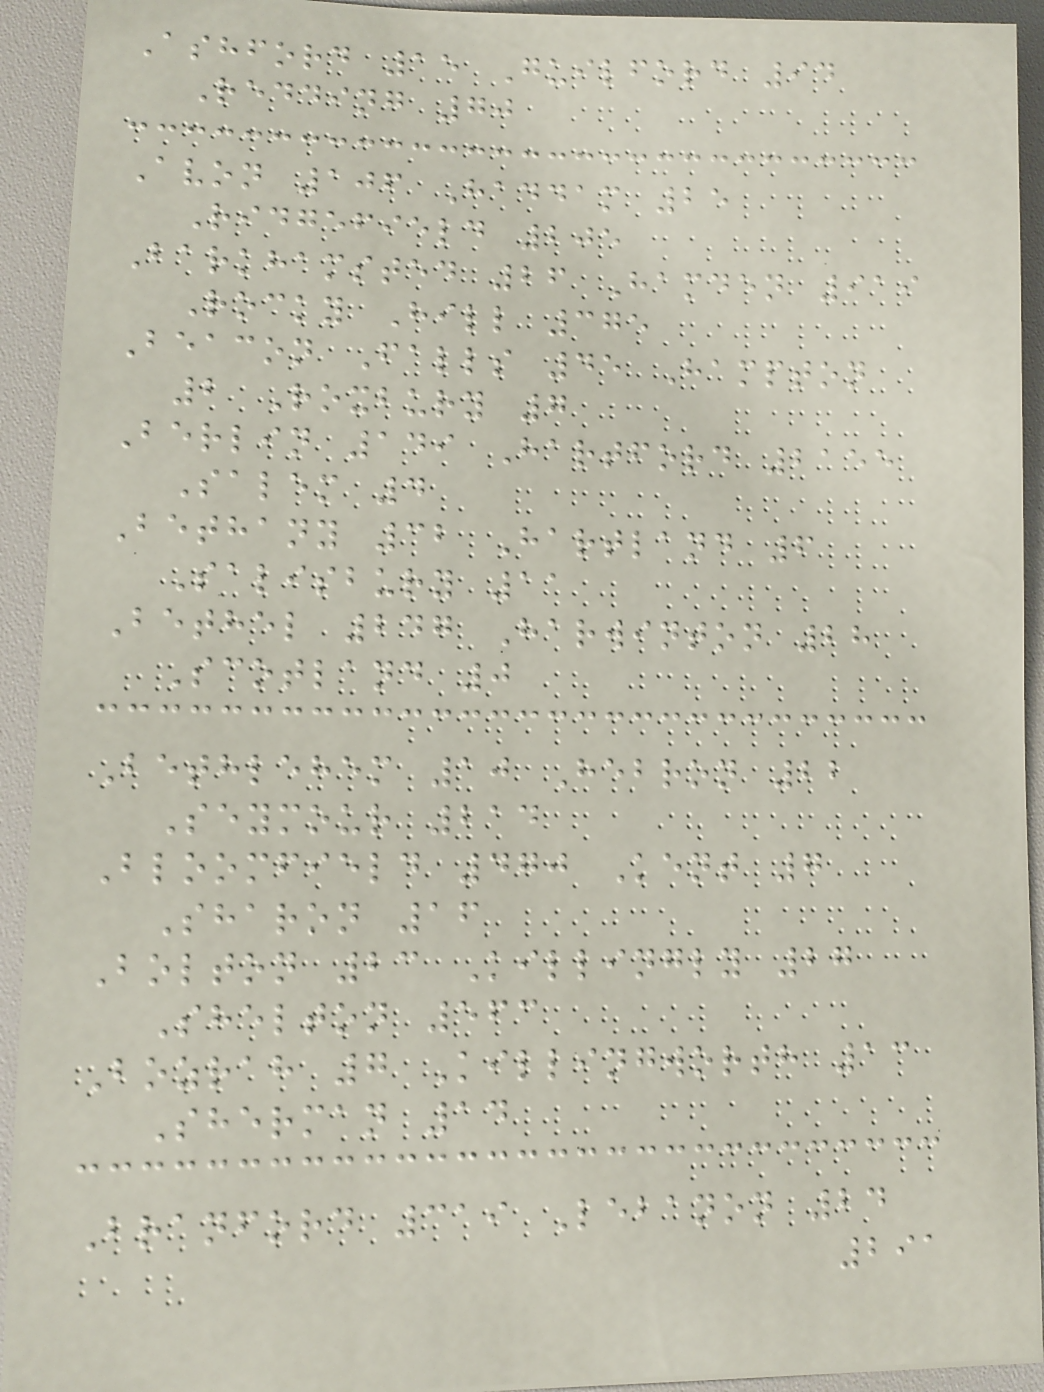Ashford 15 Guilford 94
Redding 70
Avon 106 Haddam 25
Ridgefield 205
Barkhamsted 26 Hamden 919
Rocky Hill 375
Beacon Falls 45 Hampton
2 Roxbury 7
Berlin 149 Hartford 2155
Salem 4
Bethany 32 Hartland 6
Salisbury 11
Bethel 247 Harwinton 28
Scotland 0
Bethlehem 10 Hebron 22
Seymour 214
Bloomfield 470 Kent 7
Sharon 16
Bolton 23 Killingly 27
Shelton 563
Bozrah 7 Killingworth 13
Sherman 14
Branford 319 Lebanon 24
291
